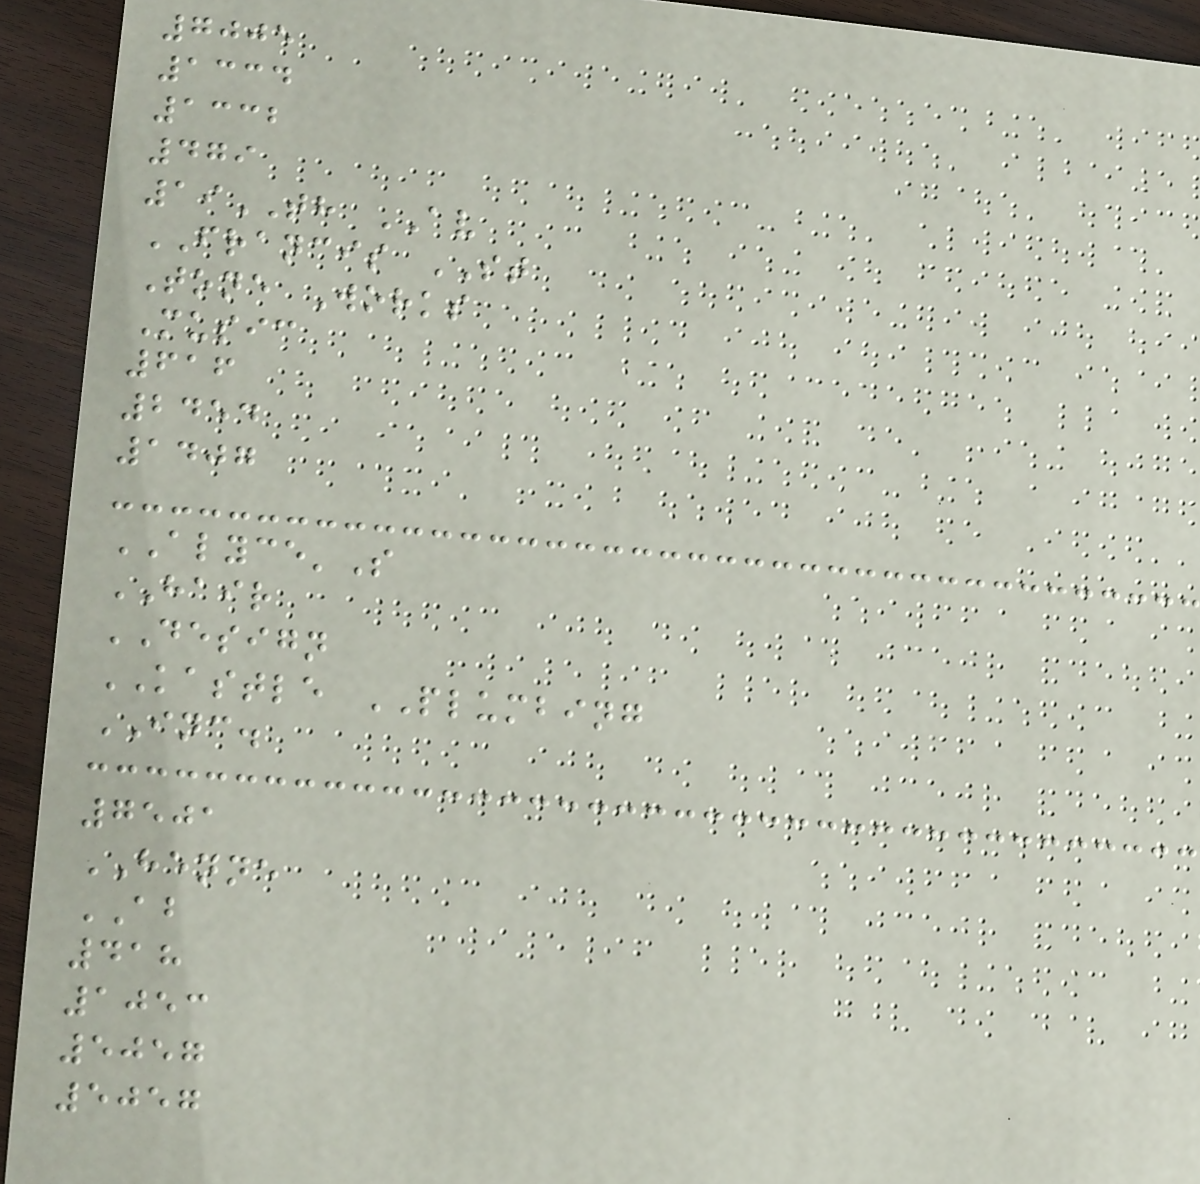7005
1334
1332
479
19TH AV
FRANCIS ST
Tone Works
Music
616
2454
1407
ALYCE'S
HAIR
DESIGN
KASTLE PLUMBING
INC.
7501
HENNE
AB
418
1053
5057
5057
